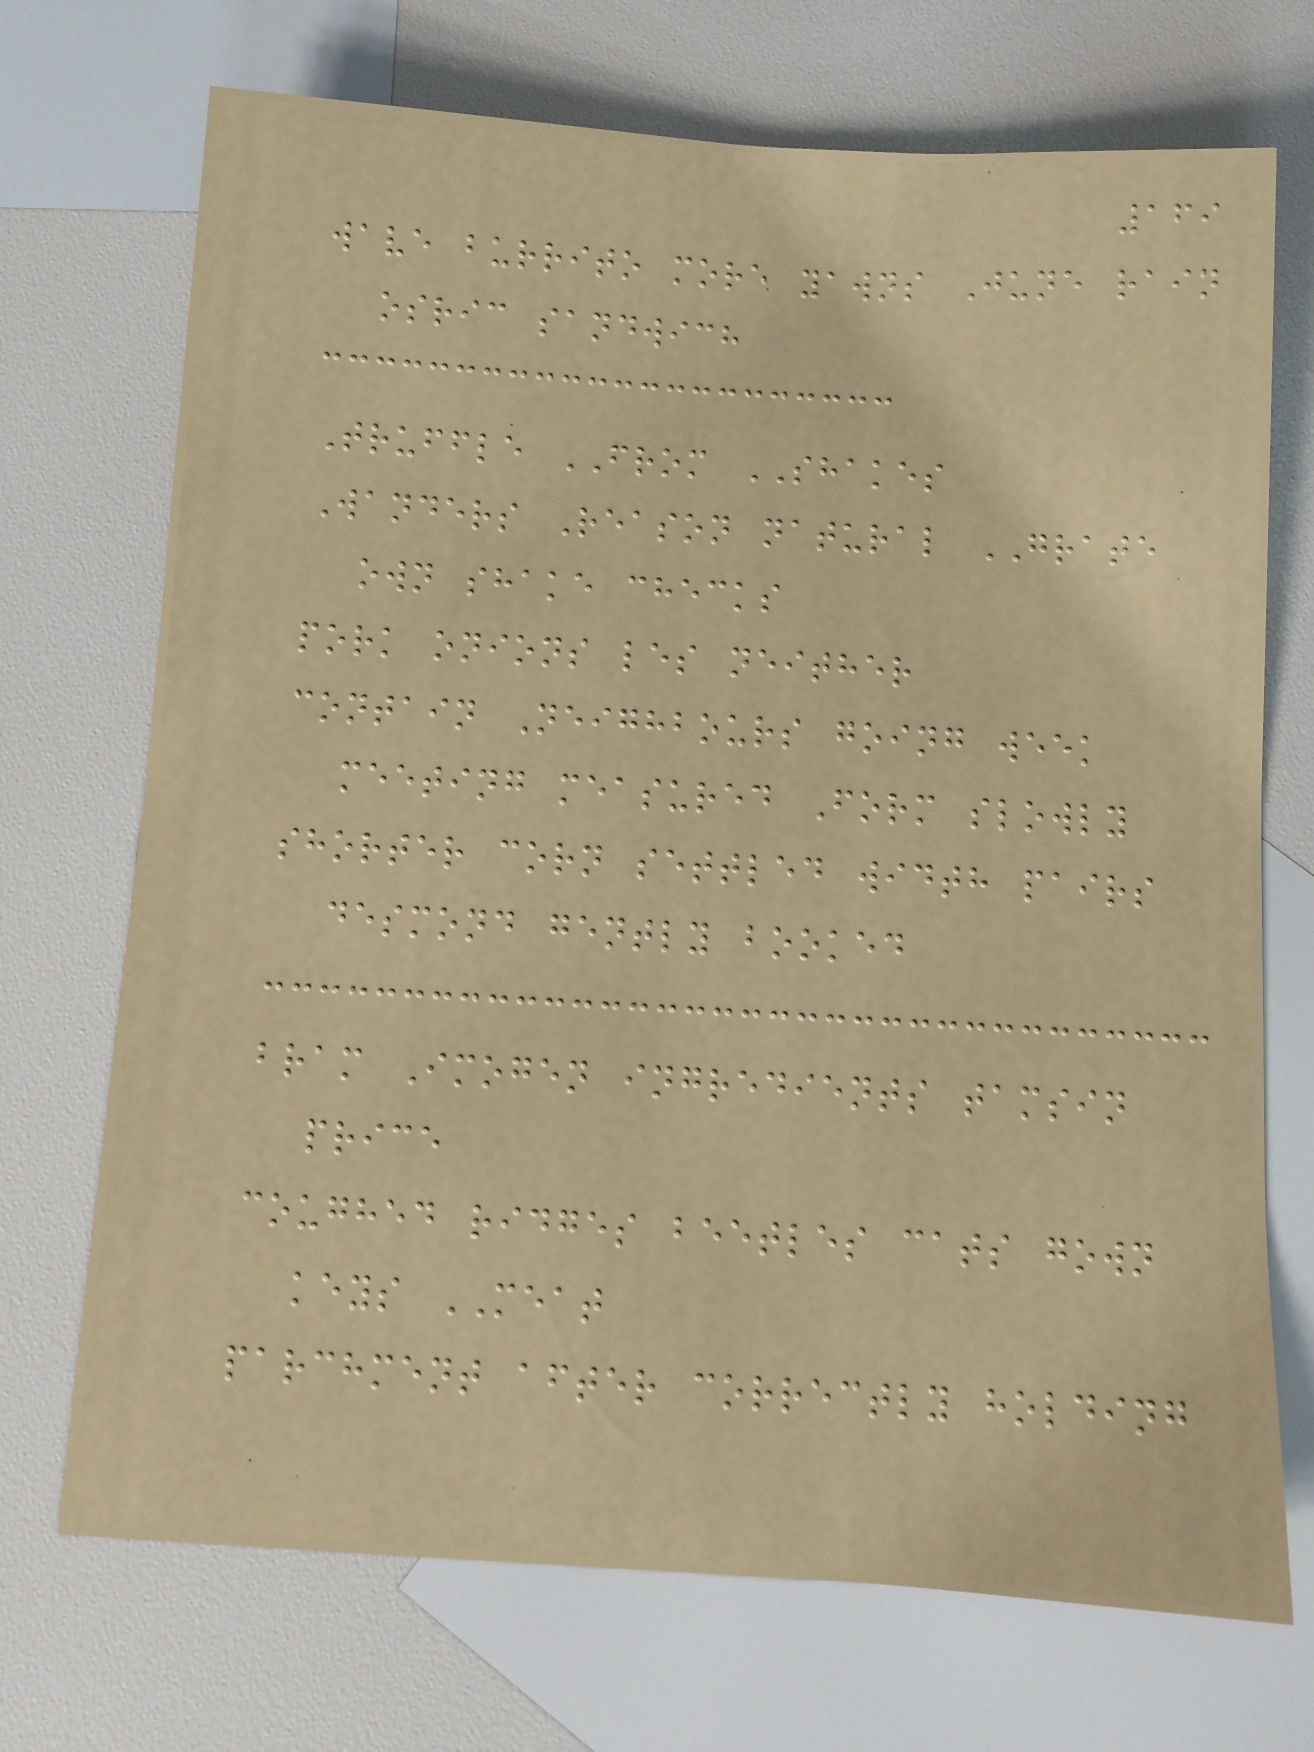169
wave burrito more yawns June rain
osric sandwich
Truffle FROM SHAKES
Wanders Reason natural GRATE
own shake checks
pork onions les neither
contain Neighbours going week
meeting measured Form slowly
shorter corn settled width pairs
desmond gently booked
bram Imogen ingredients tamsin
price
coughed ridges beetles cats gown
keys MEAT
parchment after correctly holding
